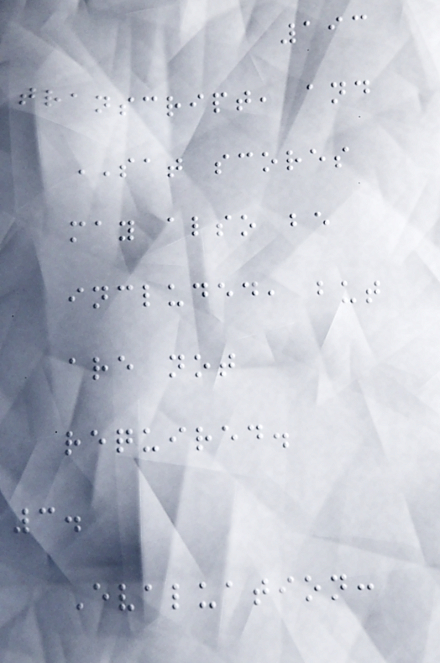193
transcript, and
SAT scores
may also be
included, but
are not
required.
3.
Evaluation:
